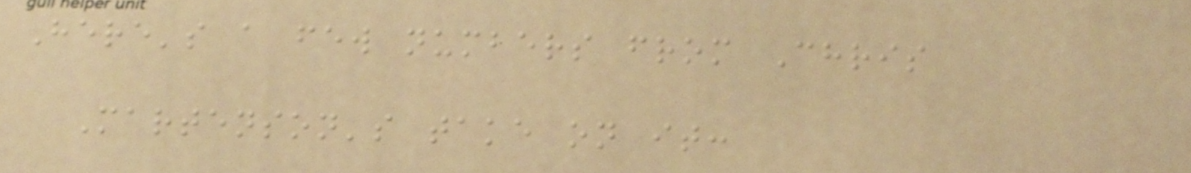Here's a few numbers from Chris
Martenson's take on it:
